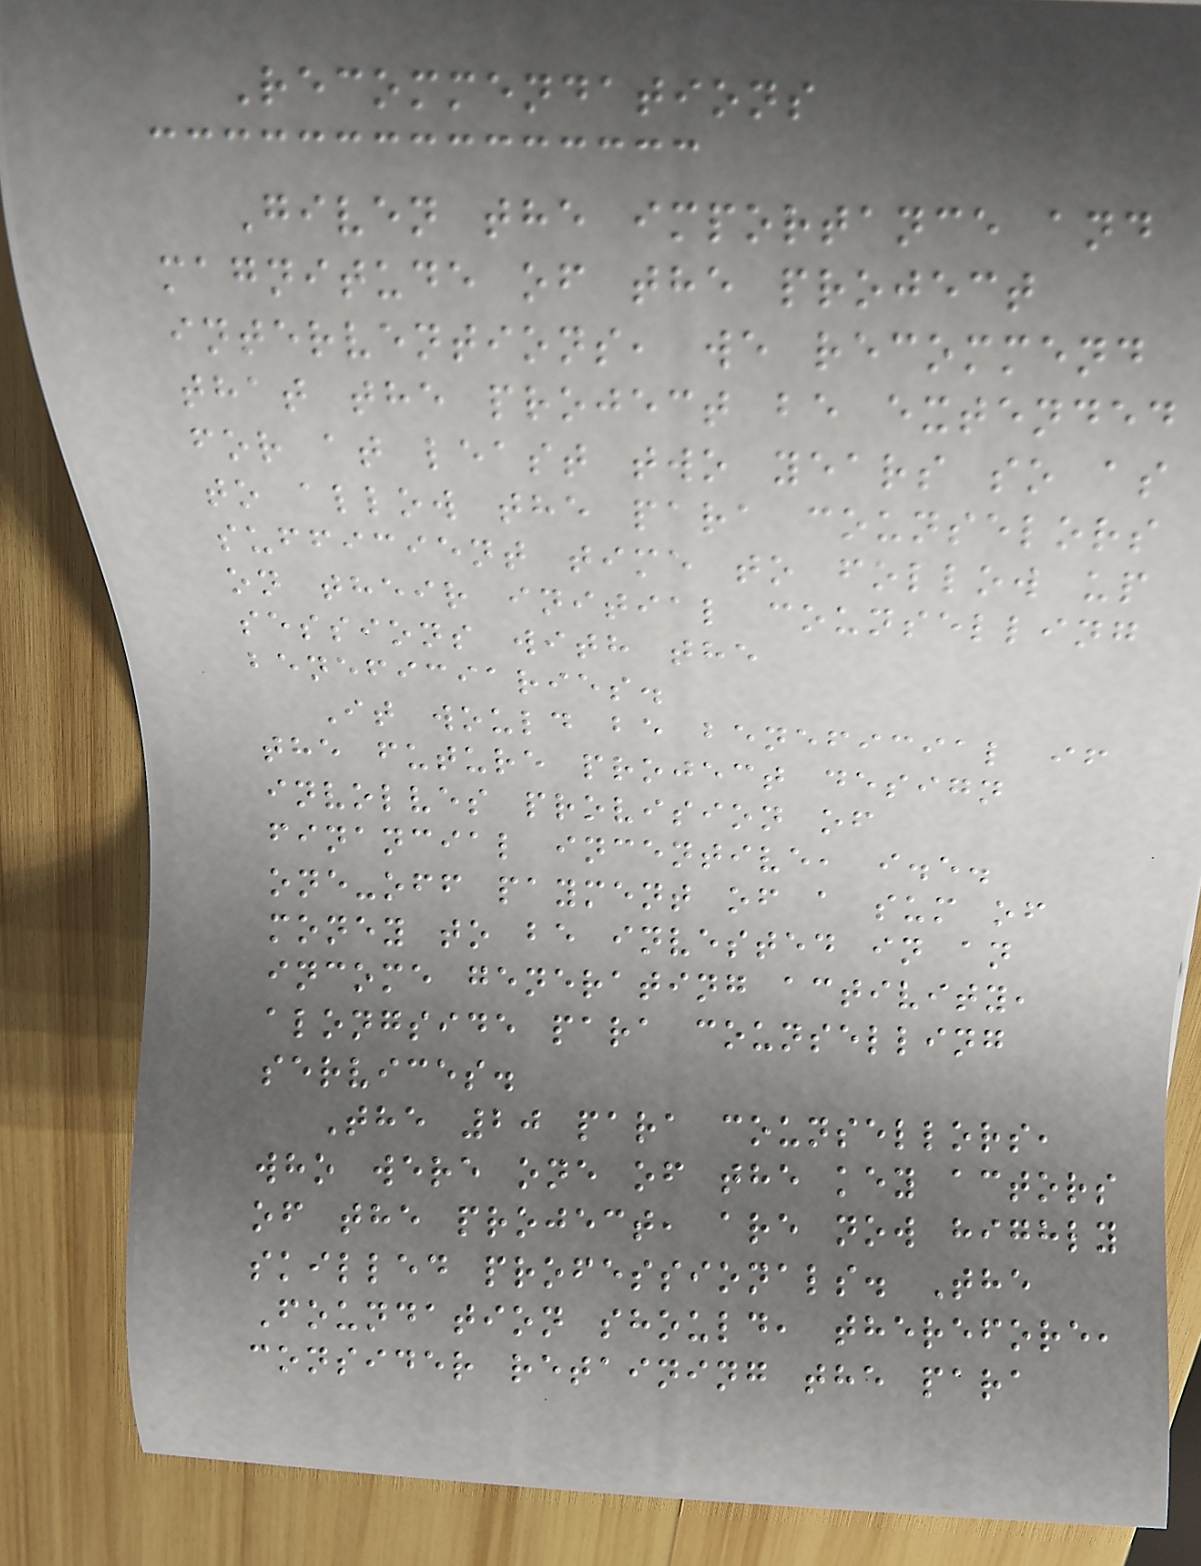Recommendations
Given the importance and
magnitude of the project
interventions, we recommend
that the project be extended
for at least two years so as
to allow the para counselors
sufficient time to follow up
on their initial counselling
sessions with the
beneficiaries.
It would be beneficial if
the future project design
involves provision of
financial incentive, i.e.
one-off payment of a sum of
money to be invested in an
income generating activity,
alongside para counselling
services.
The 20 para counsellors,
who were one of the key actors
of the project, are now highly
skilled professionals. The
Foundation should, therefore,
consider retaining the para
